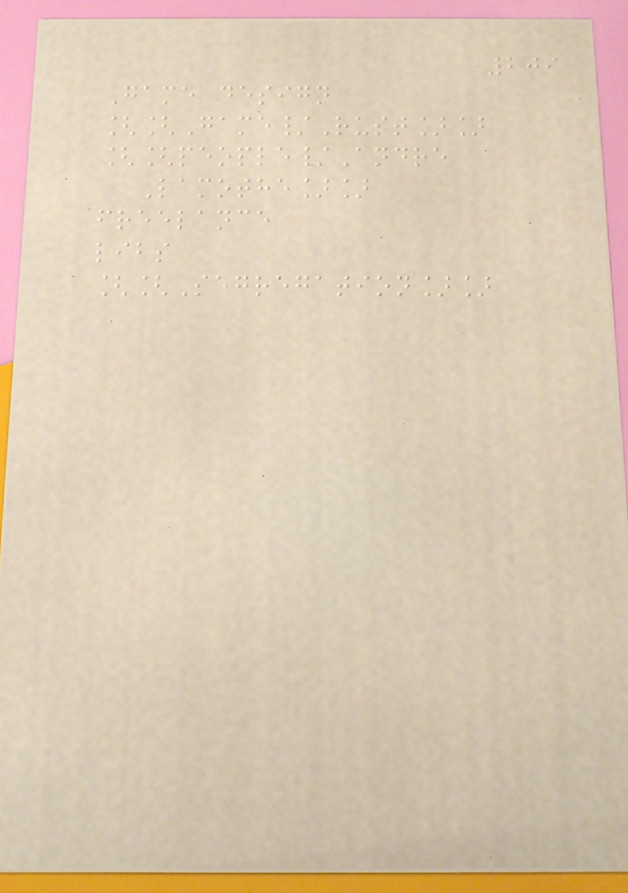209
Game design
[[Game/Rust]]
[[people/Andre
Lamothe]]
freelance
libs
[[Segregation]]
